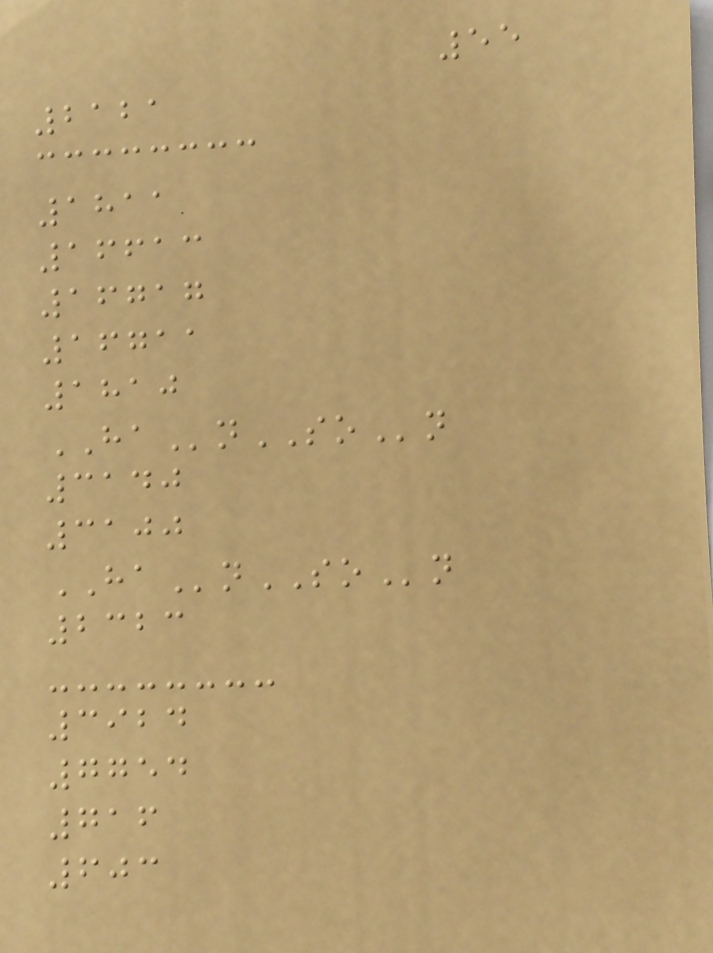55
2121
1811
16613
16717
16711
1810
HAnSOn
3140
3100
HAnSOn
2323
3924
7754
716
603
